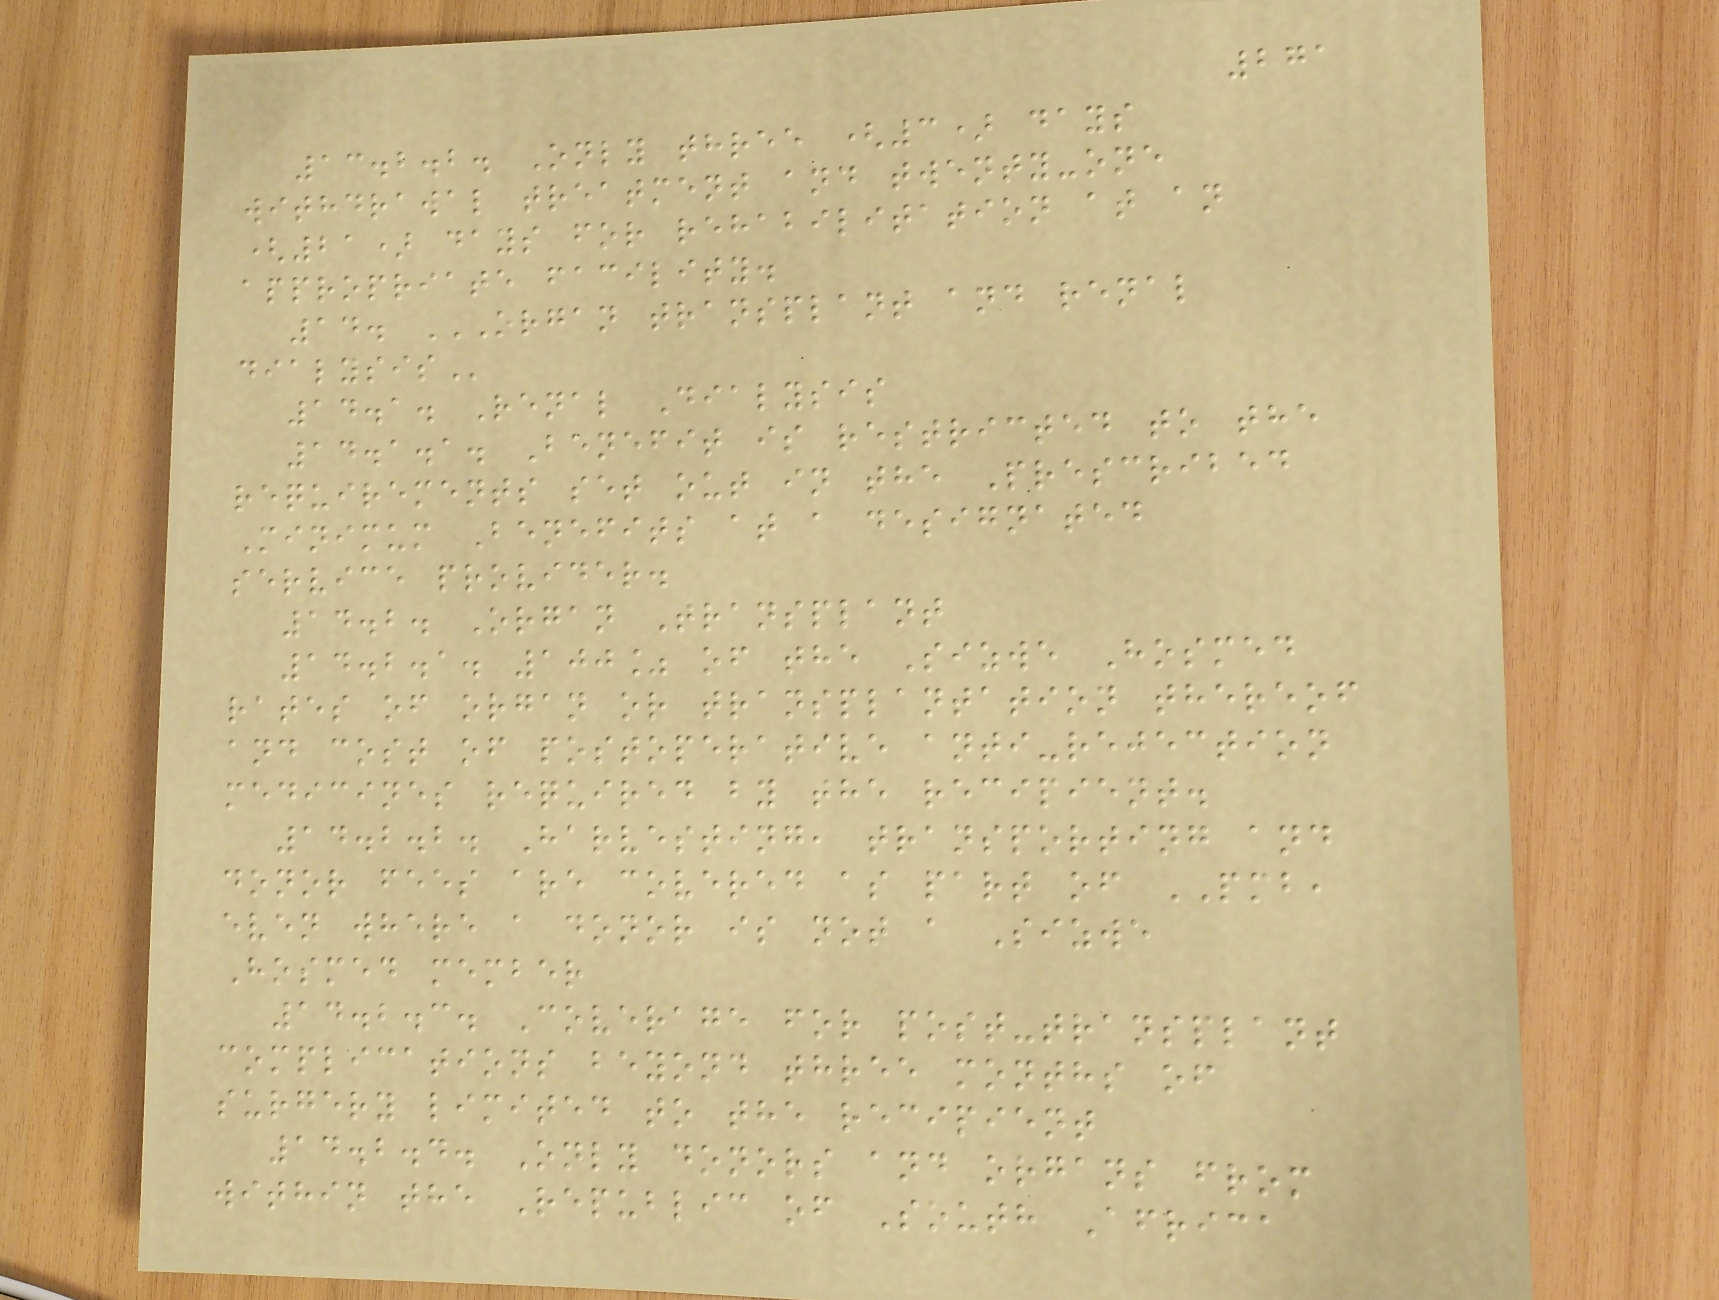271
13.2.2. Only three (3) days
withdrawal treatment and twenty-one
(21) days for rehabilitation at an
appropriate facility.
14. ORGAN TRANSPLANT AND RENAL
DIALYSIS
14.1. Renal Dialysis
14.1.1. Benefit is restricted to the
requirements set out in the Prescribed
Minimum Benefits at a designated
service provider.
14.2. Organ Transplant
14.2.1. 100% of the Sizwe Hosmed
rates of organ or transplantation thereof
and cost of postoperative anti-rejection
medicines required by the recipient.
14.2.2. Harvesting, transporting and
donor fees are covered as part of PMB,
even where a donor is not a Sizwe
Hosmed member
14.2.3. Coverage for post-transplant
complications beyond three months of
surgery limited to the recipient
14.2.4. Only donors and organs from
within the Republic of South Africa
